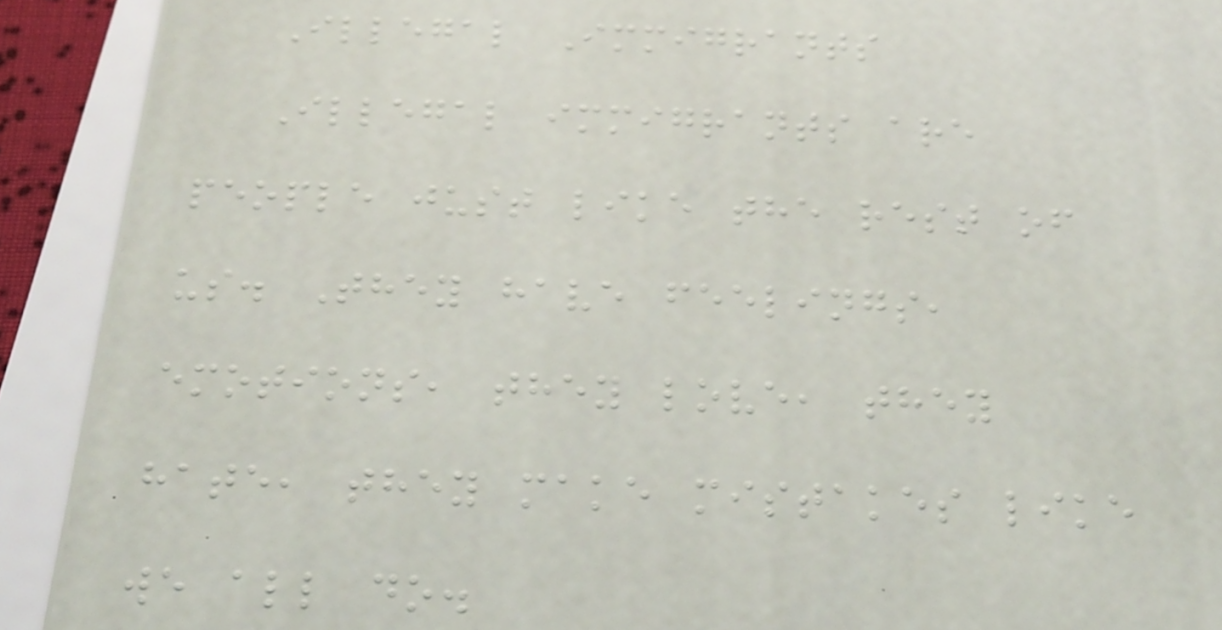Illegal Immigrants
Illegal immigrants are
people just like the rest of
us. They have feelings,
emotions, they love, they
hate, they make mistakes like
we all do.
